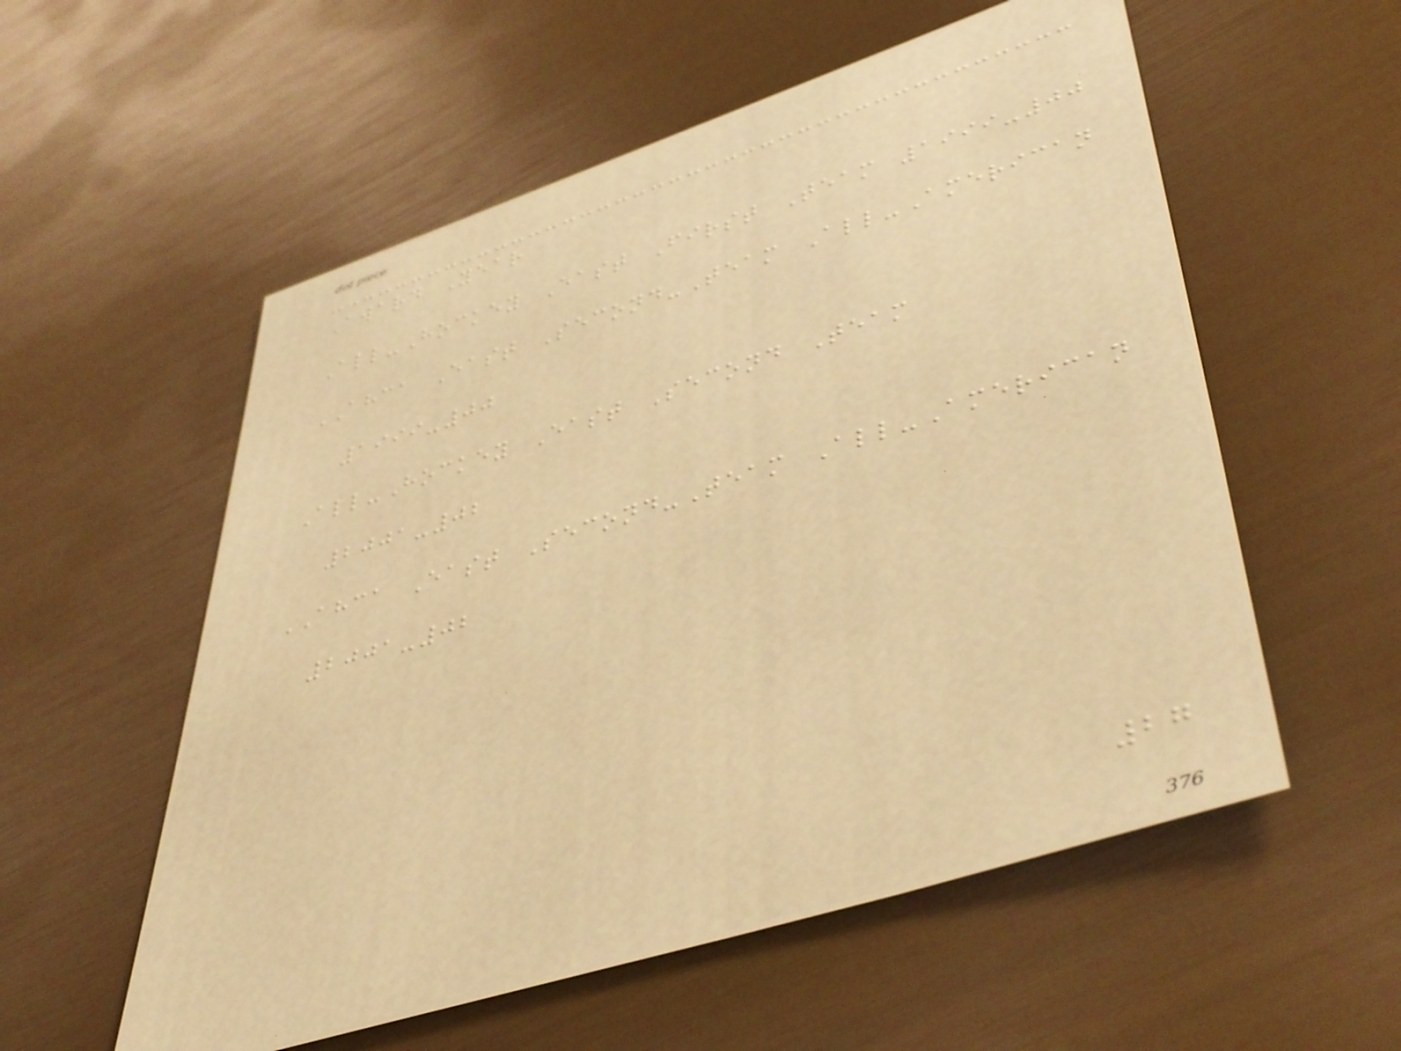Award Year
All-Hockey East First Team 1999-00
AHCA East Second-Team All-American
1999-00
All-Hockey East Second Team
2001-02
AHCA East Second-Team All-American
2001-02
27
